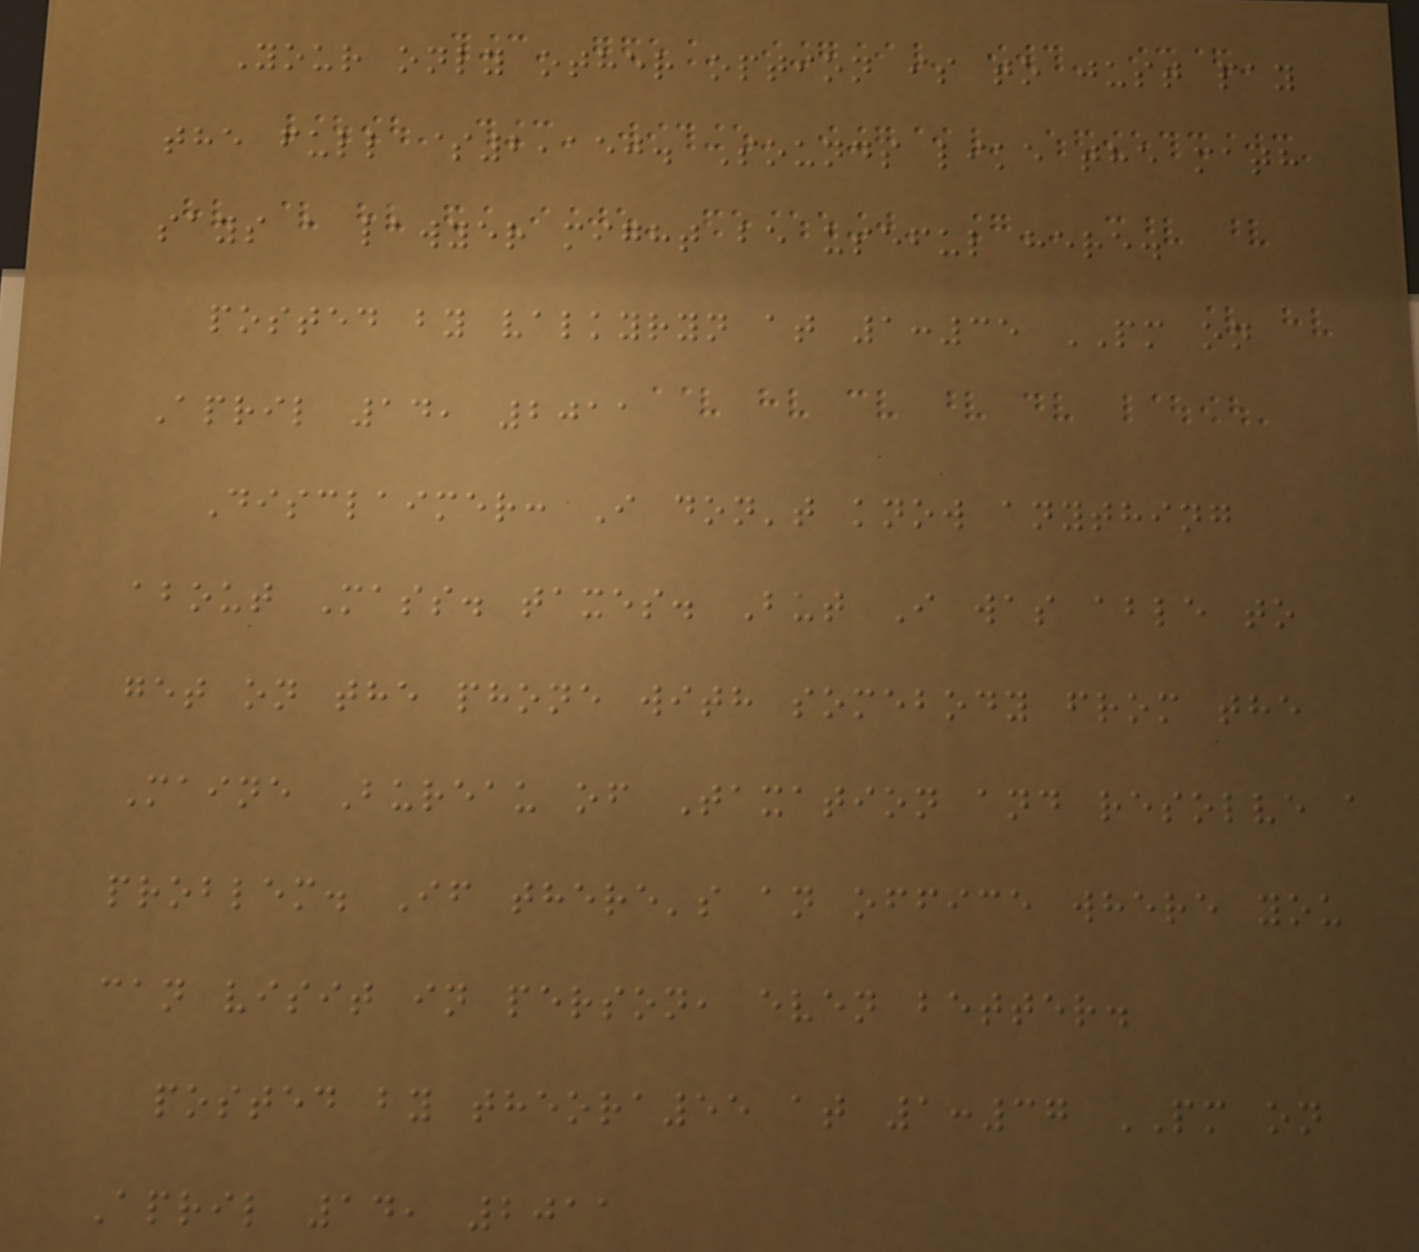Your only other option is to just pay
the full $2,150. Sounds like the math
says a lawyer might be useful here.
posted by valkyryn at 1:35 PM on
April 14, 2011
Disclaimer: I don't know anything
about Mass. taxes. But I was able to
get on the phone with somebody from the
Maine Bureau of Taxation and resolve a
problem. If there's an office where you
can visit in person, even better.
posted by theora55 at 1:37 PM on
April 14, 2011
